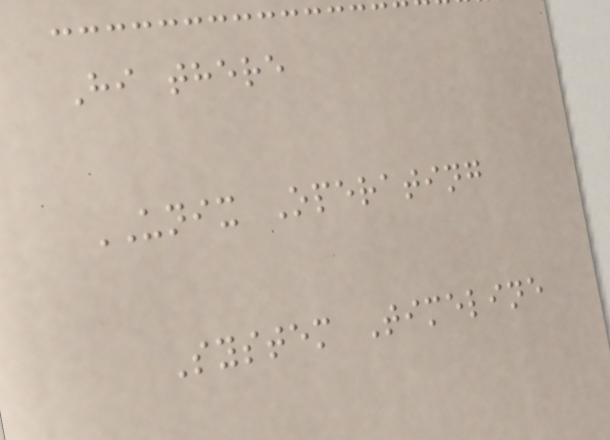Hi there
UNIX Operating
System Timeline
